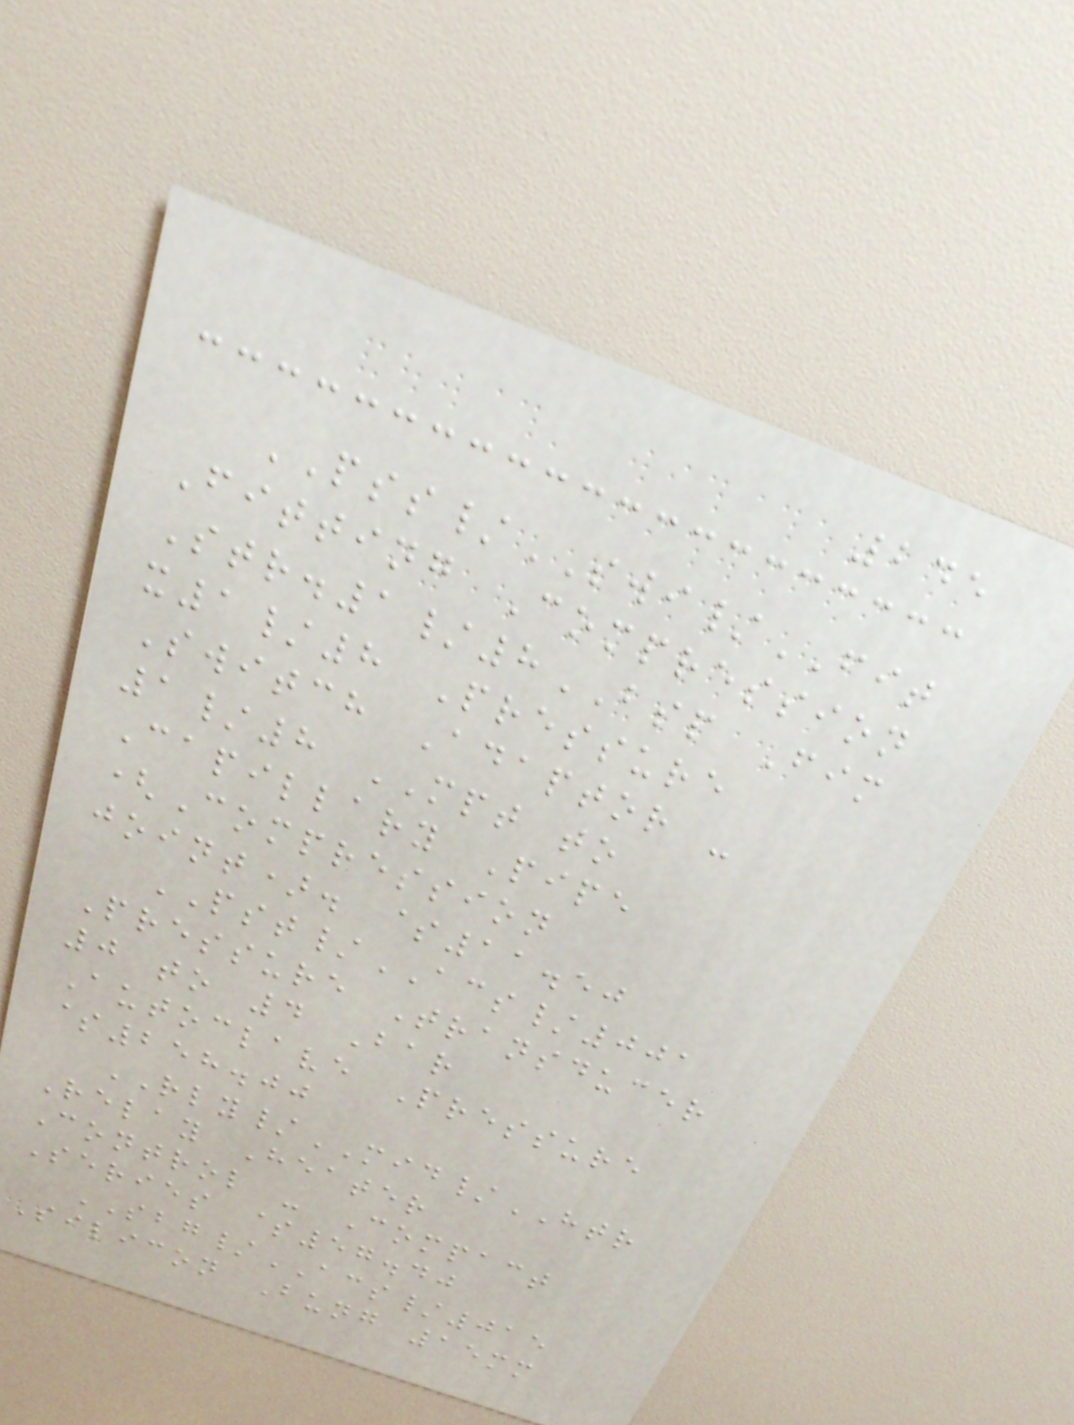245
PSS/SWI/FIT
Fitting Compression
Str.1/8BSP Fim
x1/8 Pressure
Switch Adaptor -
1/8 MPT to
Capillary Pipe
(Compression
joint). $11.50
PST/ACS/001
Pressure Transducer
0 to 4 Bar
Autoclave Pressure
$258.00
RLY/MID/HTR
Relay Heater
Control - Compact
Series $57.40
SBG/ACS/015
Silicon Bung 15mm
